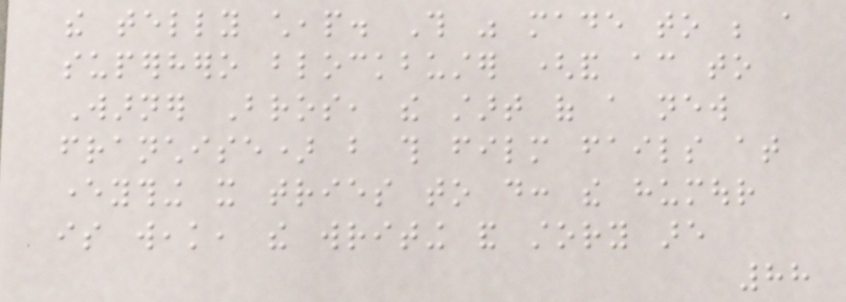the telly cheap. This was made to be a
superhero blockbuster (and according to
Warner Bros, the start of a new
franchise) but this film fails at
everything it tries to do: the humour
is weak, the writing and story are
88
